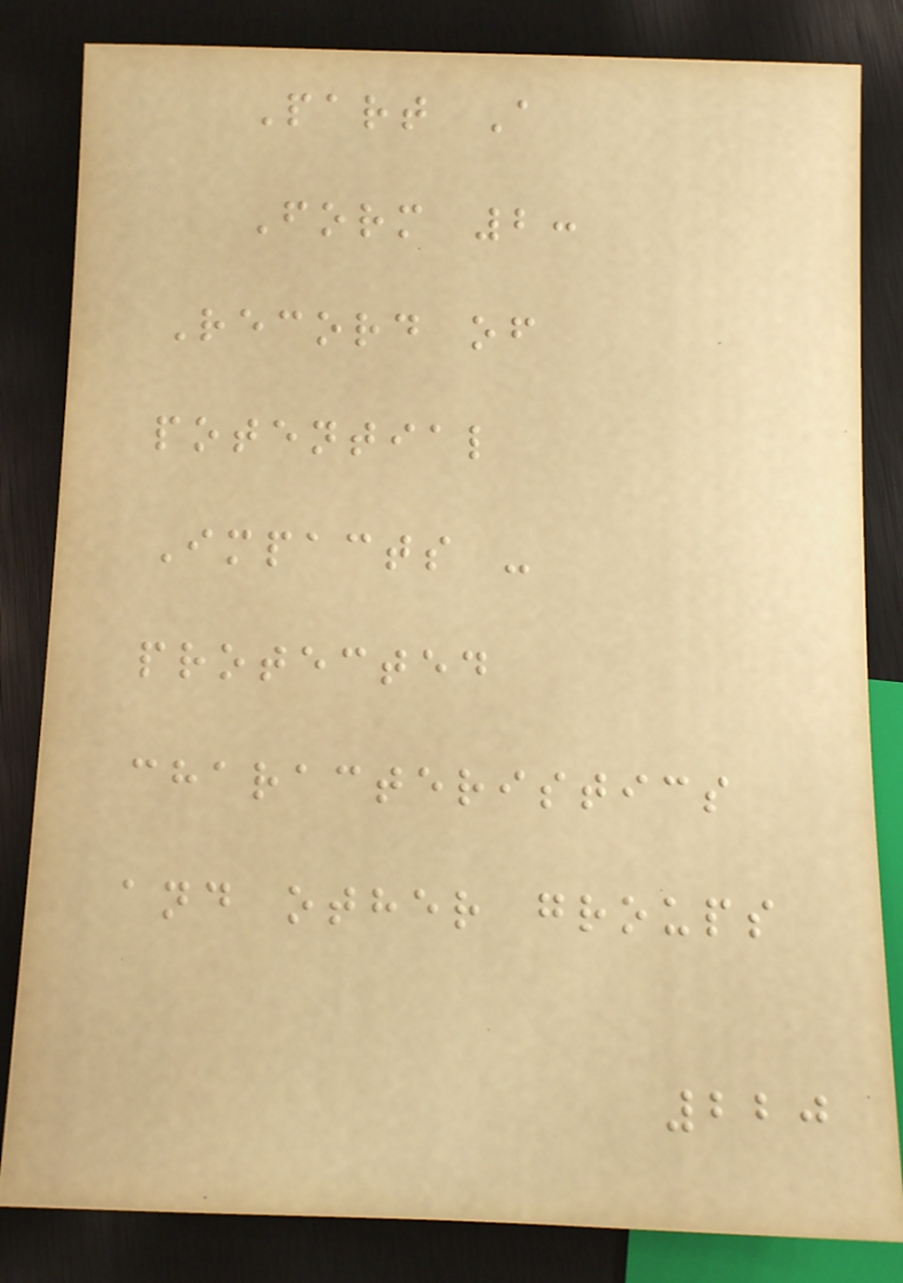Part A
Form 2:
Record of
potential
Impacts -
protected
characteristics
and other groups
220
